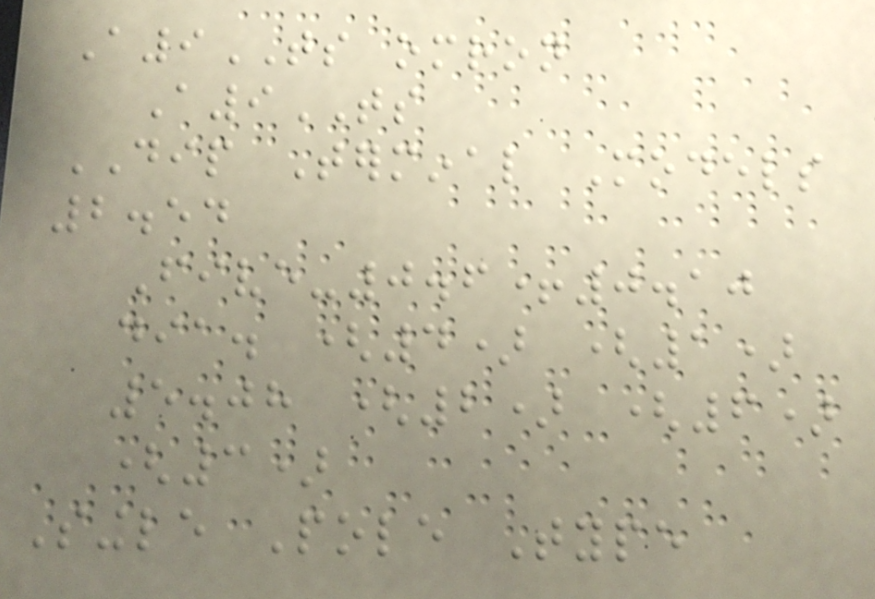A9TS omron
A9TS
DIP Terminal Models
2.54
Five-0.6+0.10
dia. (4) (1)
5.08 (2) (6)
(3)
Single Pole Type
